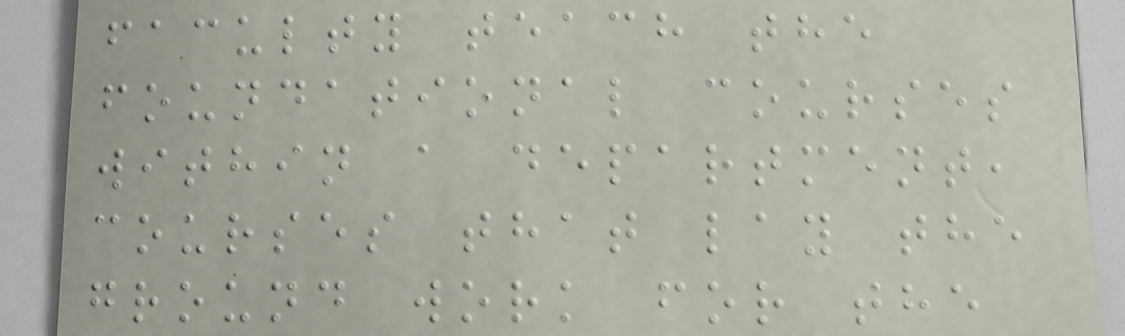faculty teach the
foundational courses
within a department,
courses that lay the
ground work for the
